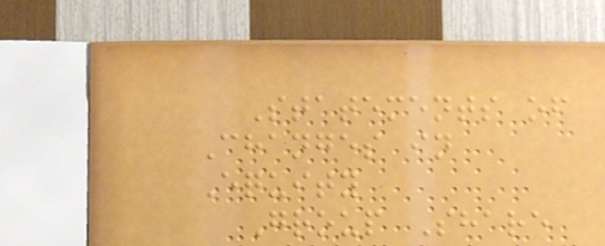Statements of
Changes in
Equity
Group Share
